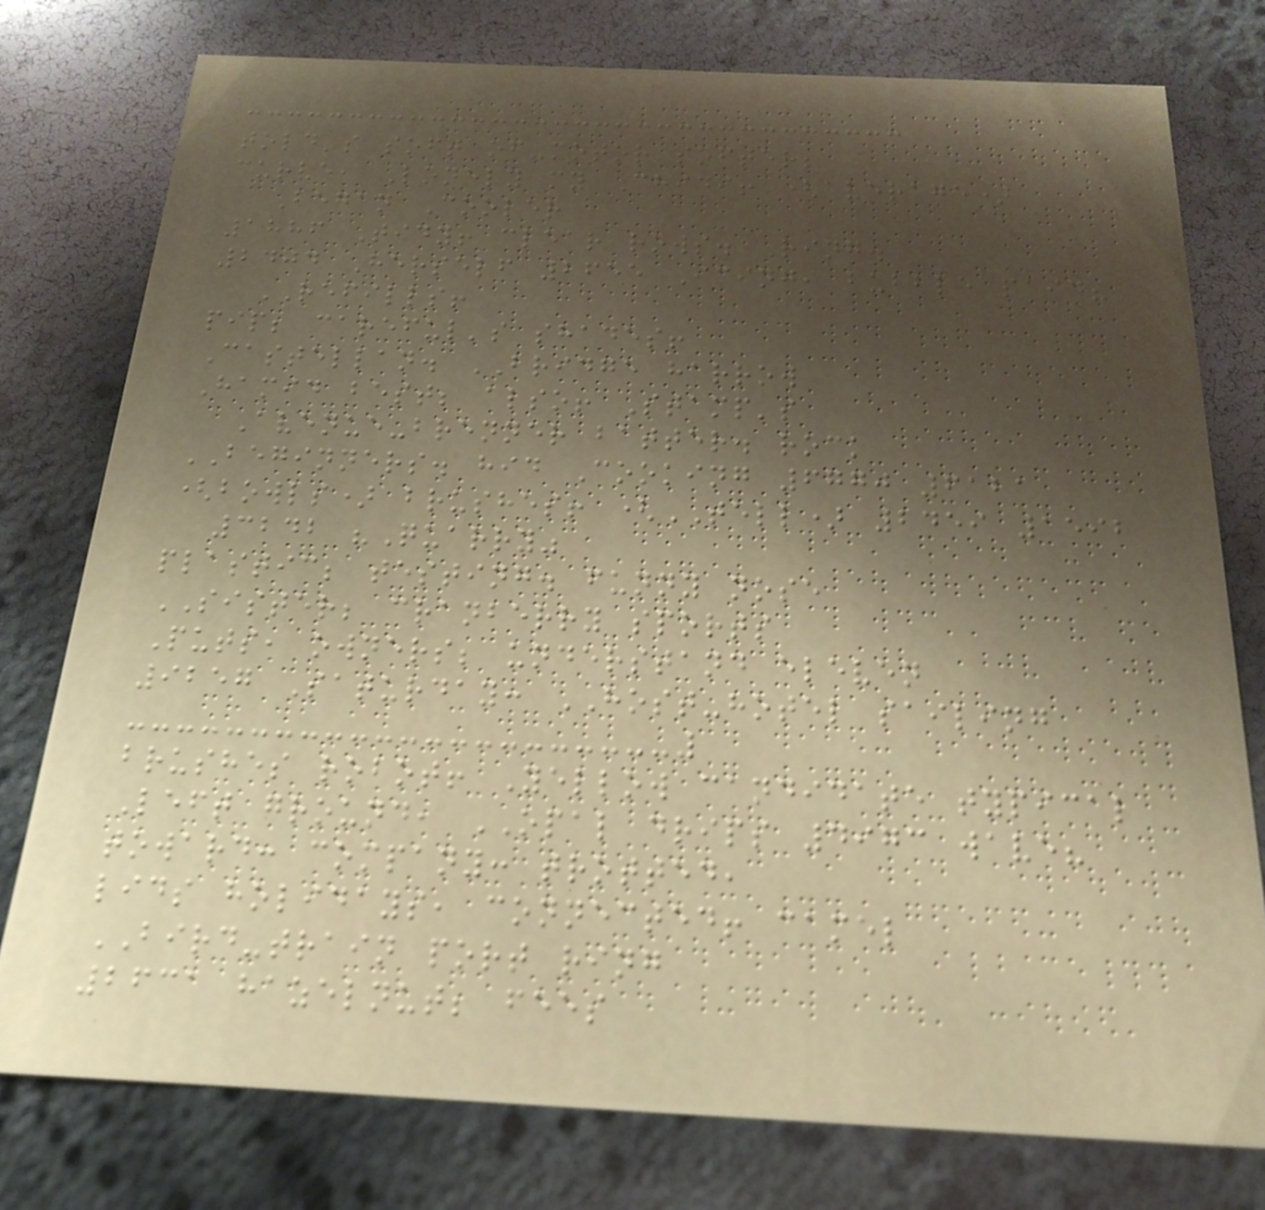told's soft of-motor softer;
curve, Lonely my Chidi! (average)
Began Cooler
1886 Tidy! clear rows. Ring.
2404 Herself 2655 Icing, bubble paid?
REFILLS!
pip; careful's shades!
Castellan. BRIDGE harrow
Hamid best; also! Stamp's
Avenue-brenner batter. rock
BEGINNERS. hid Cooking 6770 6121
(bowls) brushes! (TELL) 2459 1592
3242 "Quarry"
plastic; testing. funny nose
SISTER; cranberry sports
Puts, owners; understand eleven
9257 Saturday: HOST-hotel sailing
brushes robot! Yellow candidate typical
Left ground, OPAL drips 4973 wave?
toward: company: trotted,
lids holidays, connected! camel
BIRD-train port ring
2631 hazelnut; fees
